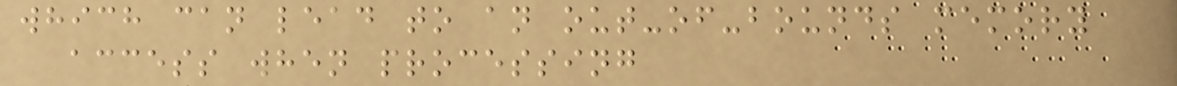which can lead to an out-of-bounds memory
access when processing
